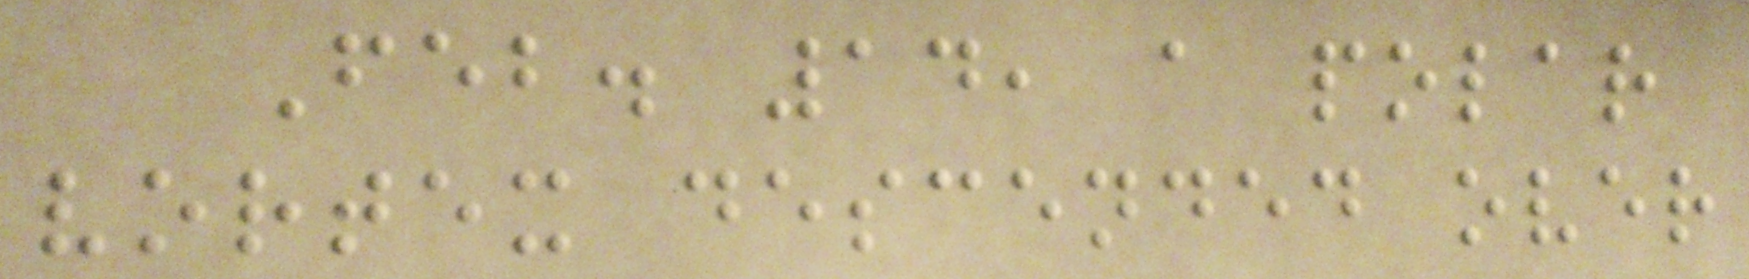Feb. 14, a polar
vortex descended over
